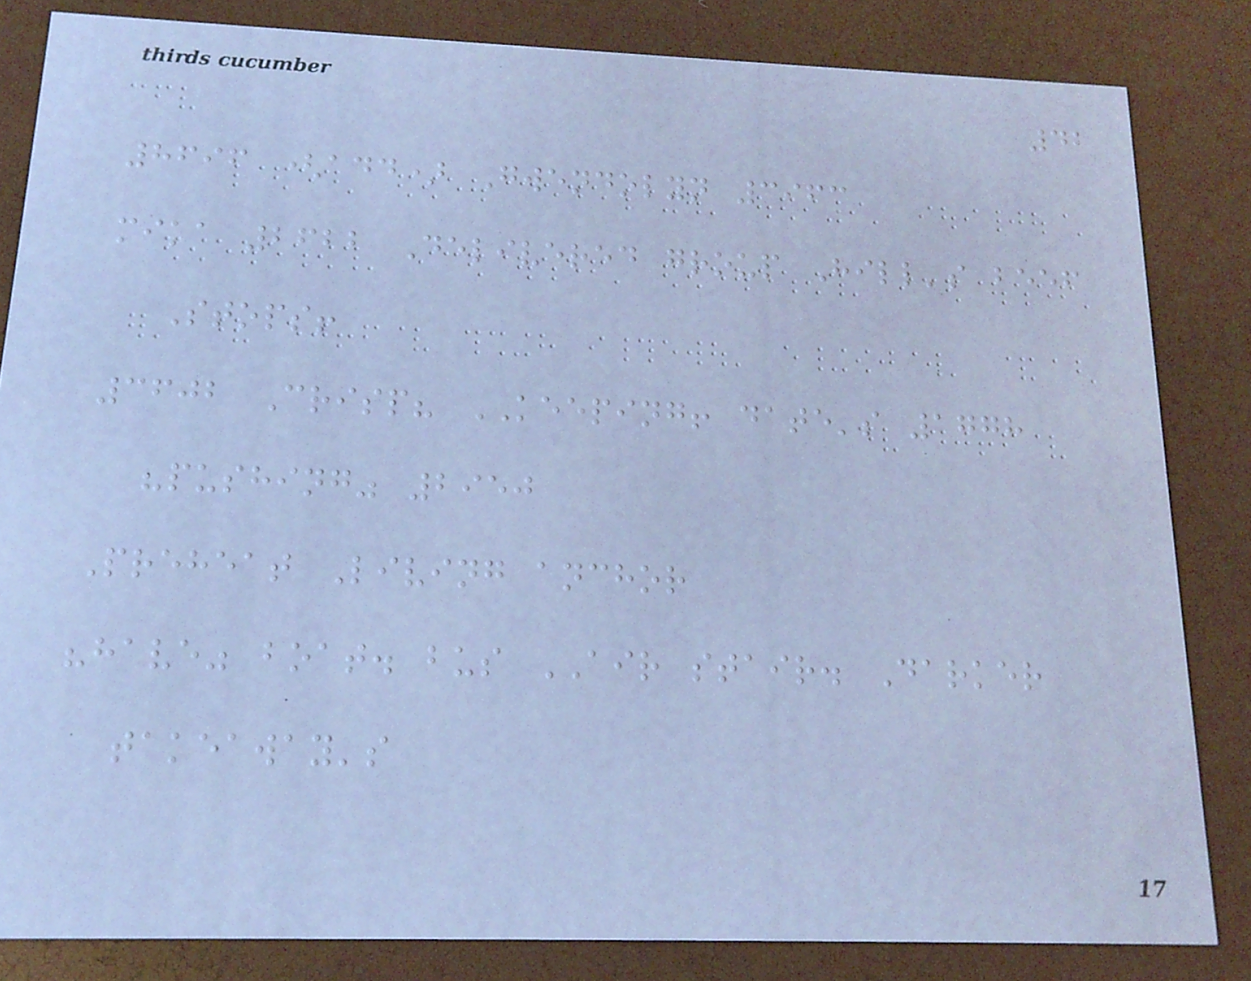42
8696 (add) Gwendolyn 3963
mika 2622 Delivered group Hill's beef
Stops!
3602 Crisp? KEEPING! date's 1778
"pushing" 2950
Preheat Living anchor
"have" boat. bus AIR stair. Darker
takeaway's
